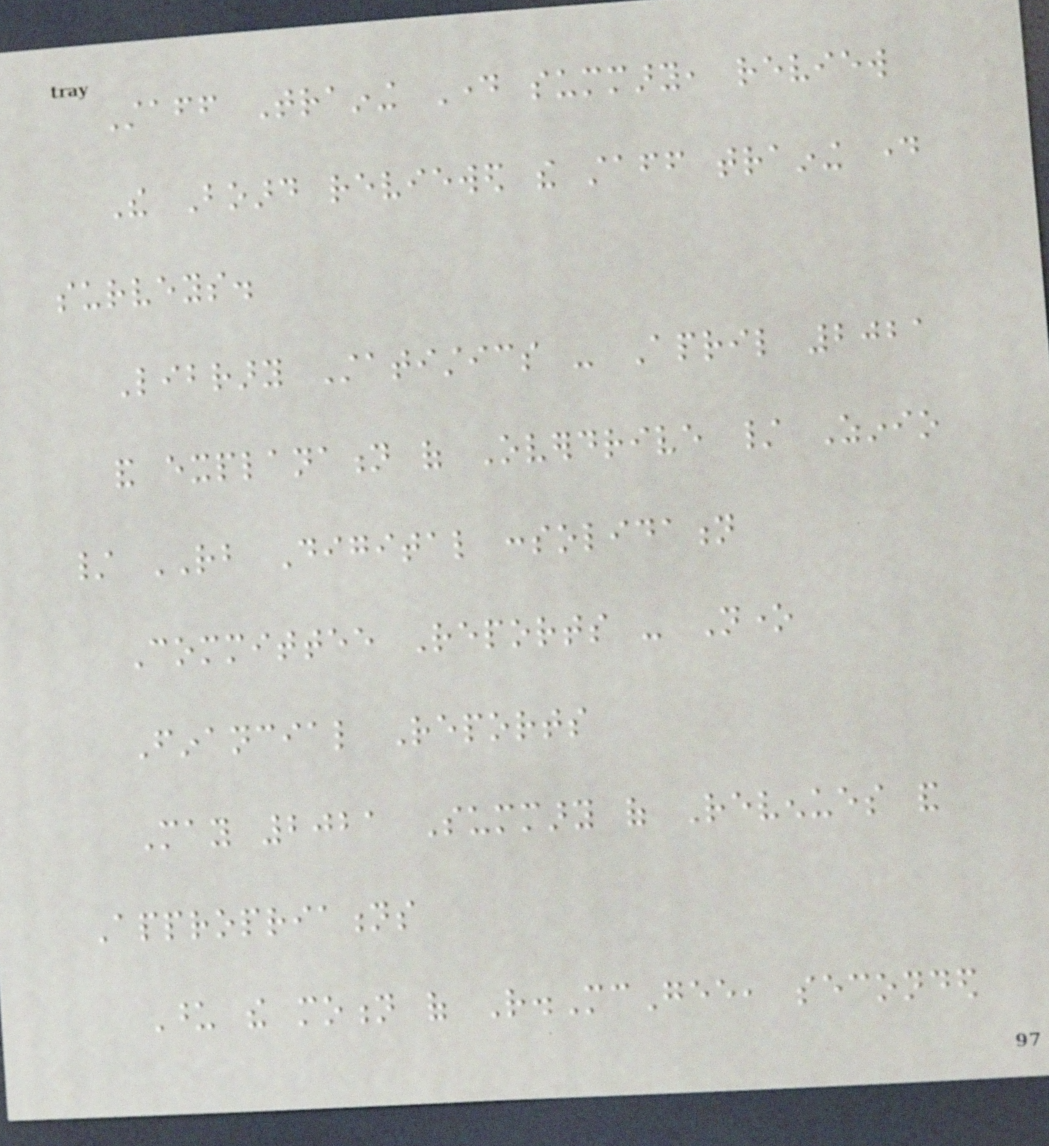Staff Training Day summary, review
The Board reviewed the staff training day
surveys.
Library Statistics - April 2021
and explanation of Overdrive / Zinio
/ RB Digital consolidation
Committee Reports - None
Financial Reports
May 2021 Summary of Revenues and
Appropriations
Upon the motion of R.McGee, seconded
